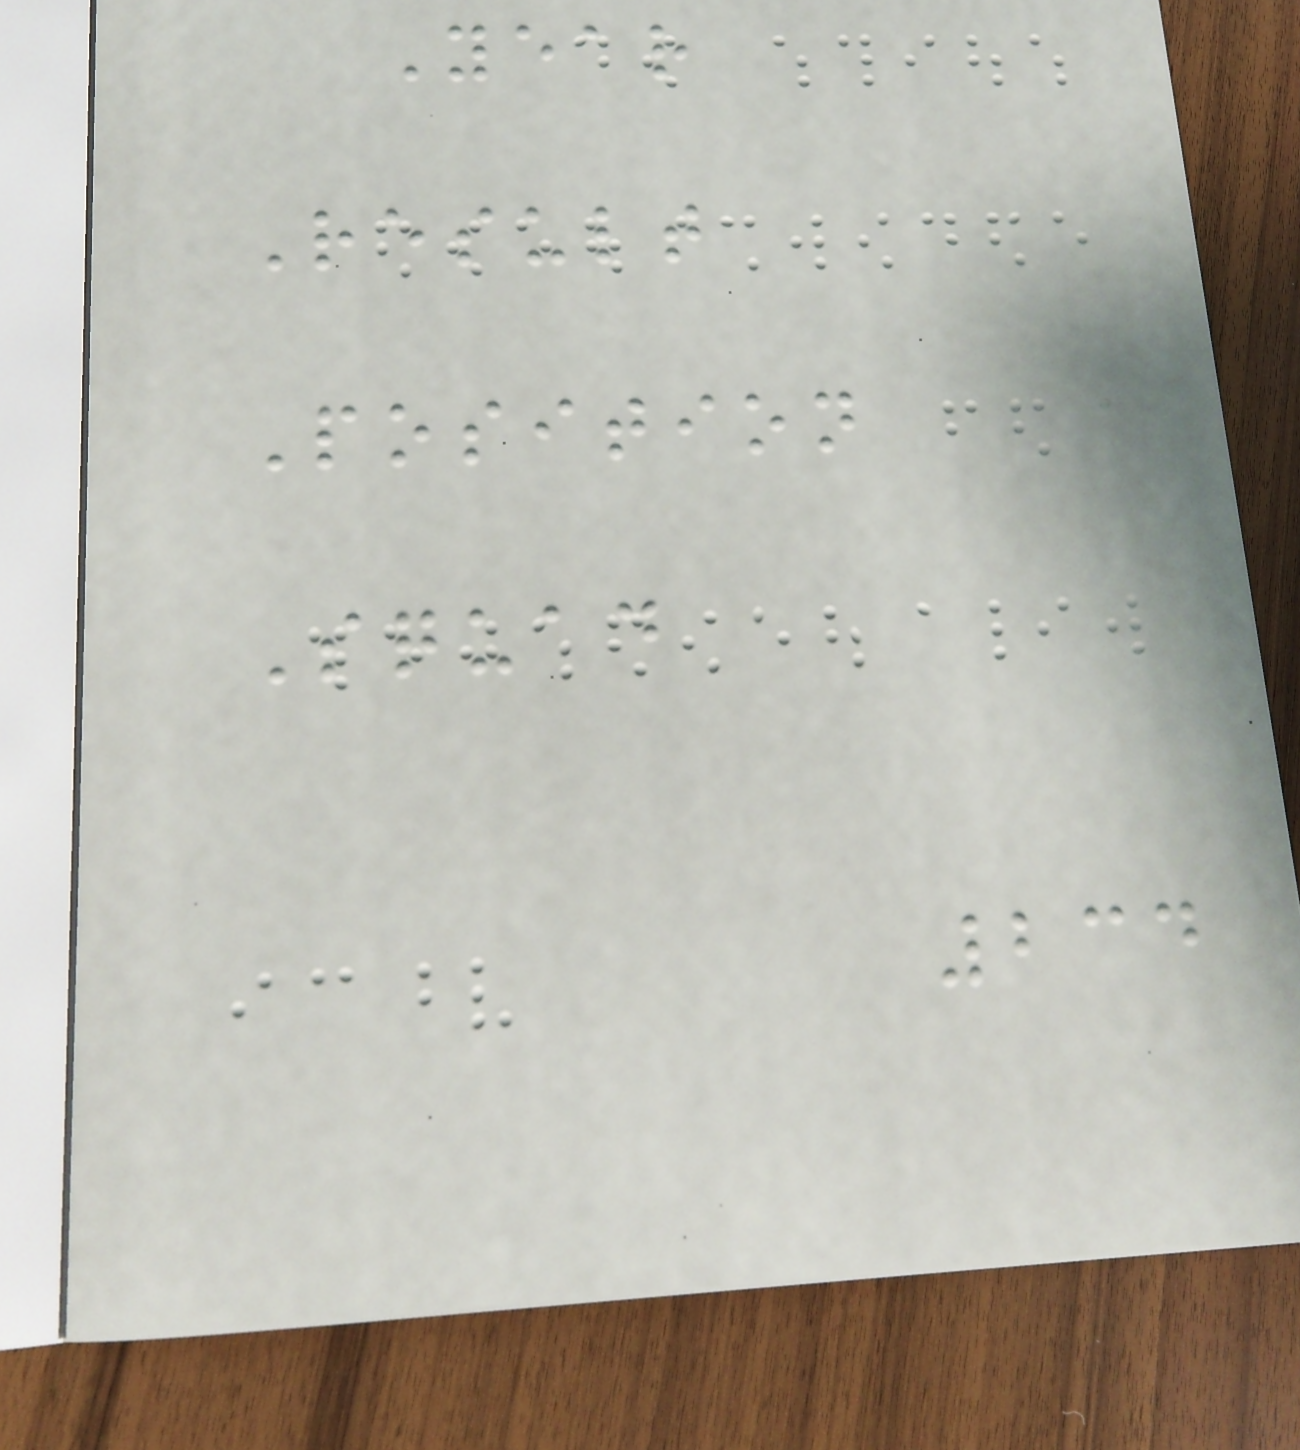Year
Result
Position
Squad
234
